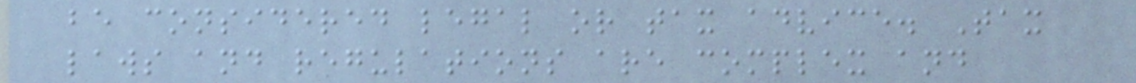be considered legal or tax advice. Tax
laws and regulations are complex and
